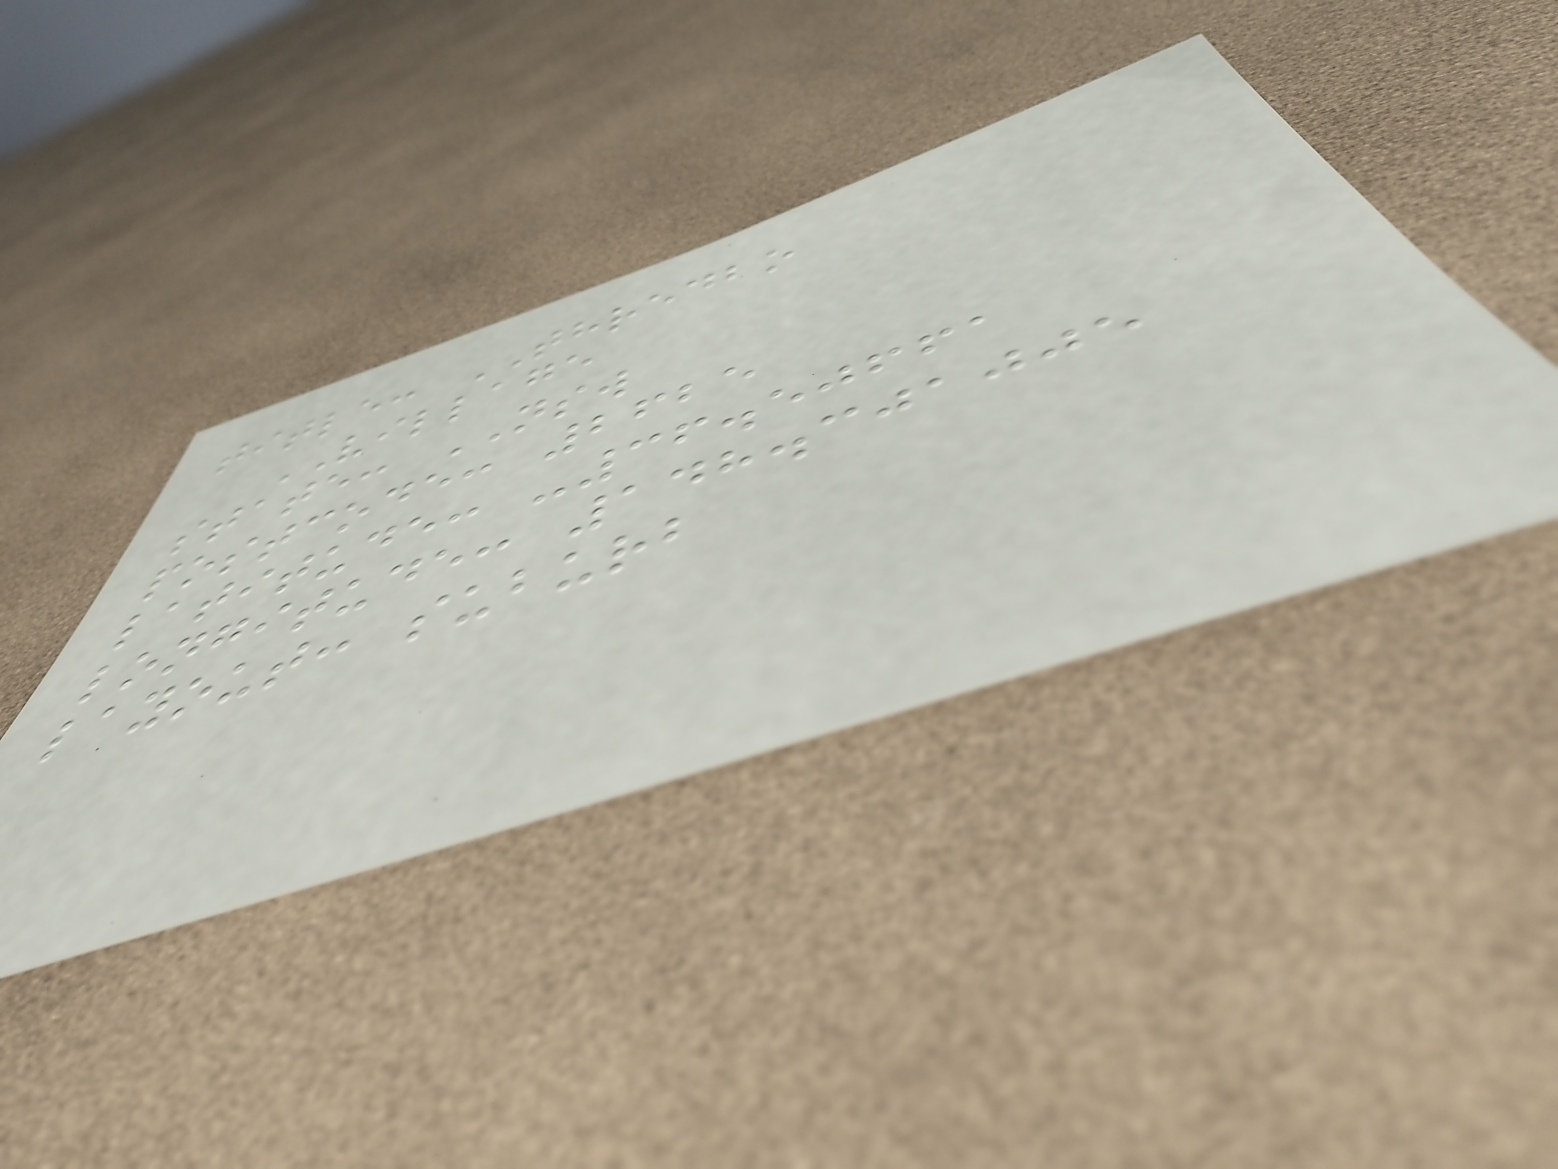title: THREDBO
VILLAGE
state: NSW
postcode: 2625
latitude: -36.50661
longitude: 148.301005
layout: suburb
